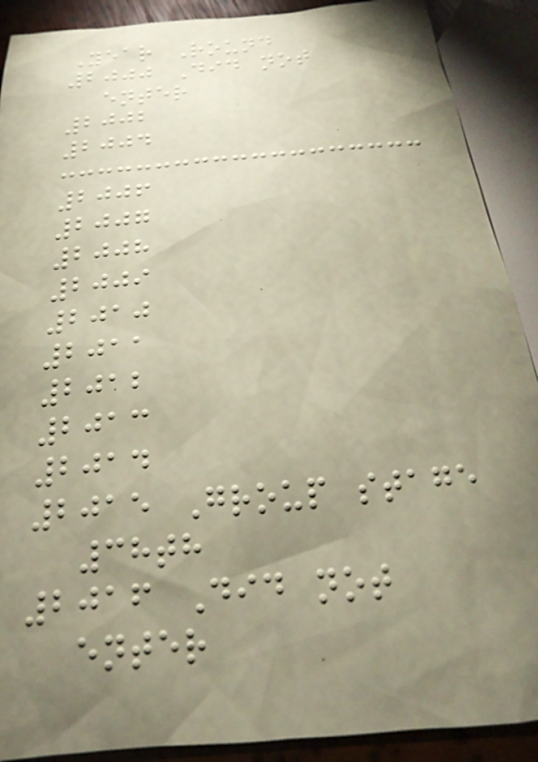Year Round
2000 Did not
enter
2002
2004
2006
2007
2008
2009
2010
2011
2012
2013
2014
2015 Group stage
38th
2016 Did not
enter
